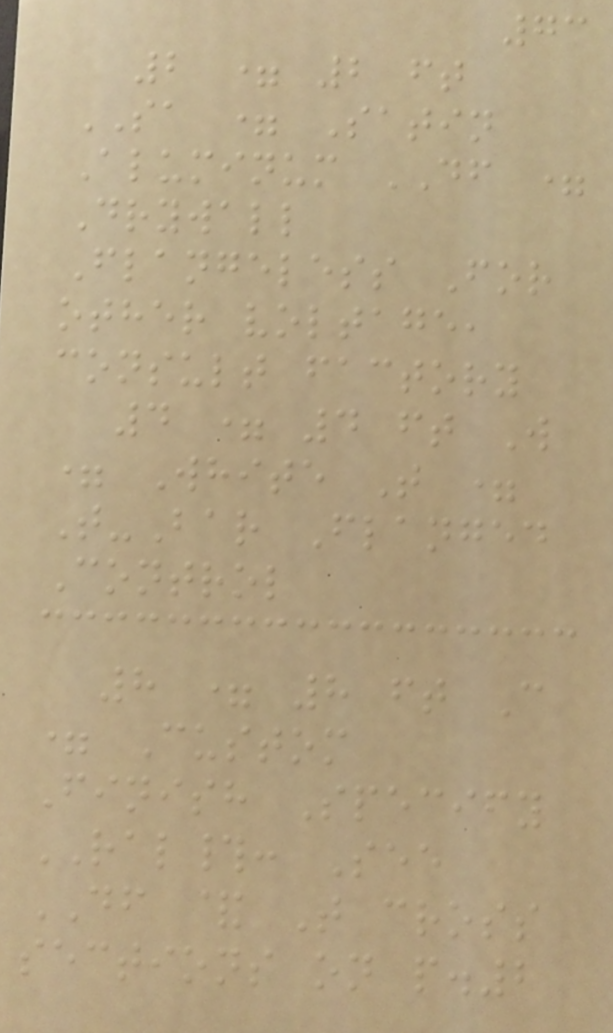73
2 = 2 ft
SA = Satin
Aluminum DF =
Drywall
Flangeless For
other voltage,
consult factory
4 = 4 ft W
= White T =
T-Bar Flanged
Control
8 = 8 ft C
= Custom
Finish Specify
RAL#: See
DF & T cross
sections on p.2
